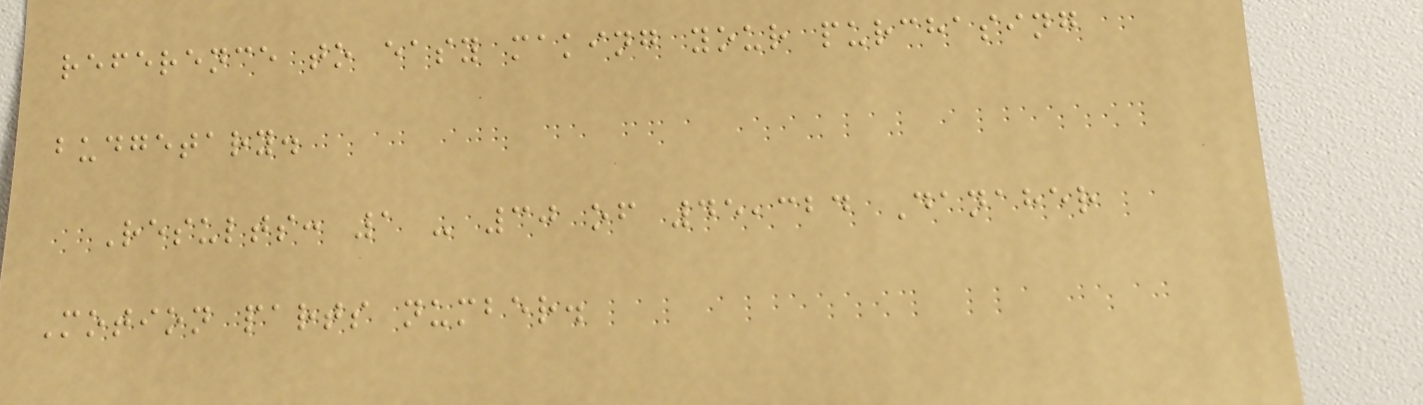reference to easy making your purchasing
budgetary.
Results: 1 - 30 of 45,324 Danaher
Motion parts number.
